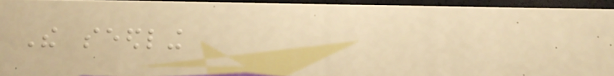The seedling
